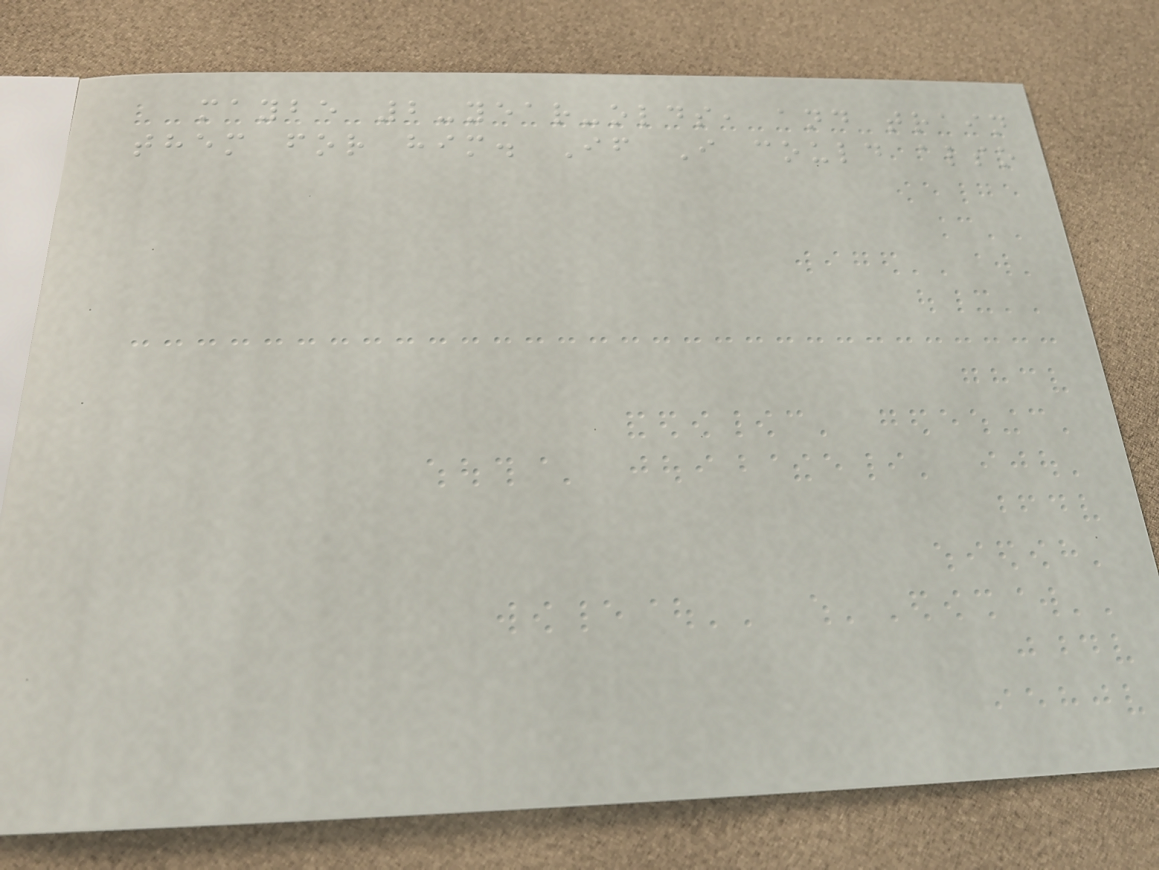maybe 2-year-olds, and train
them for him. If I could also
